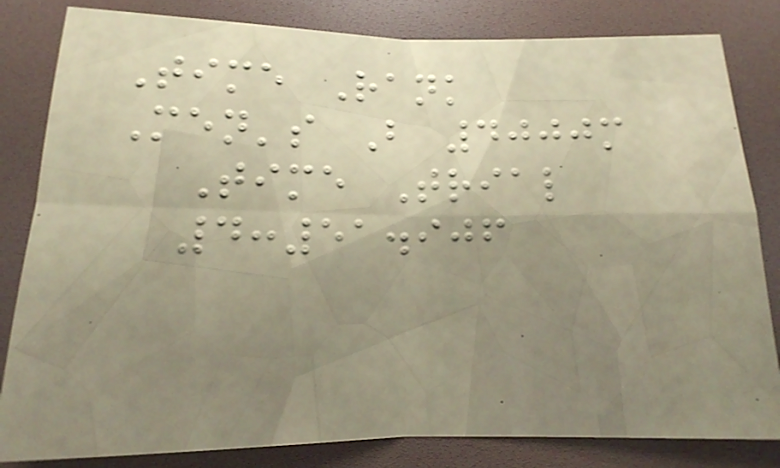Time Rank
Men's B 4000m
Time Trial
4:51.906
